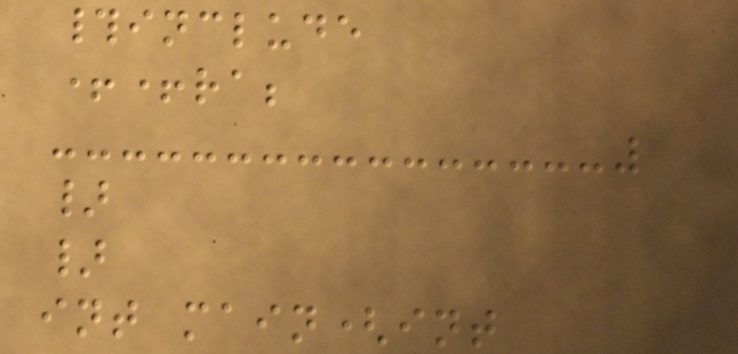#include
++ra;
}
}
int main(int
